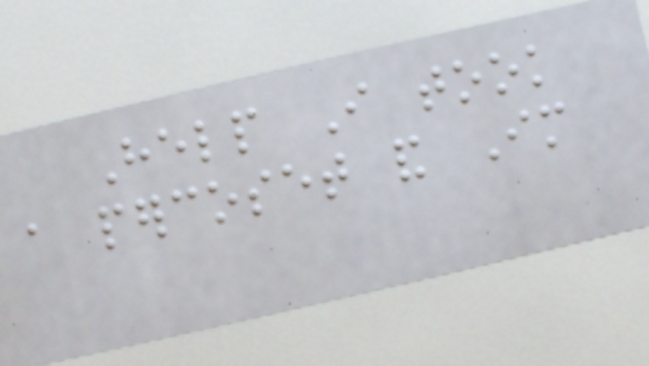Help I took
a percoset and Im
